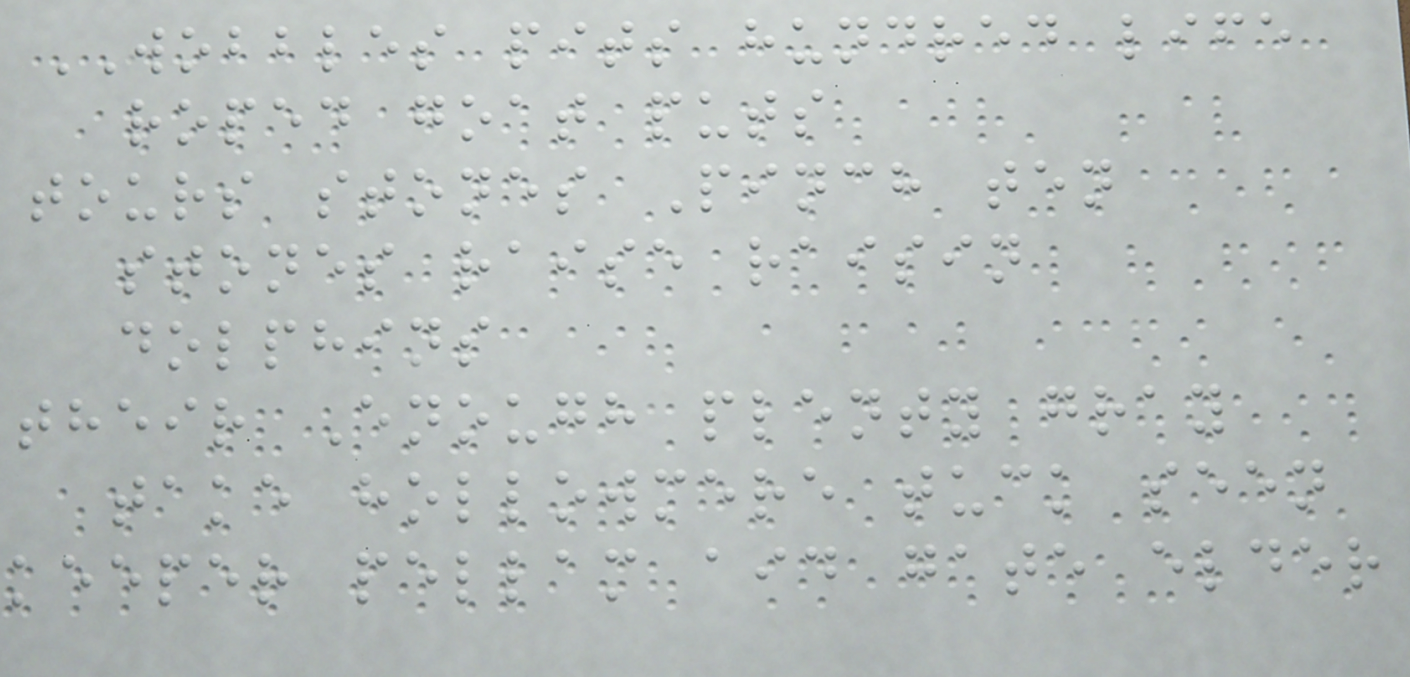WOBBLES pits hundred life
roped goat puts
tours stones Pinch ten
stones raise raisin
dolphins
their Enough plenty gray
take hollowmere tuck seen
keeper pellam aid gate elder
